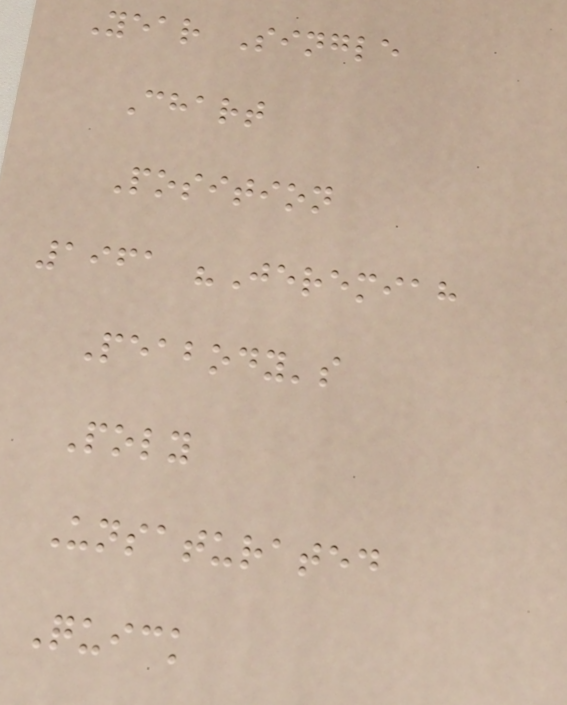Year Single
Chart
Position
1961 "Jeremiah
Peabody's
Poly
Unsaturated
Quick
